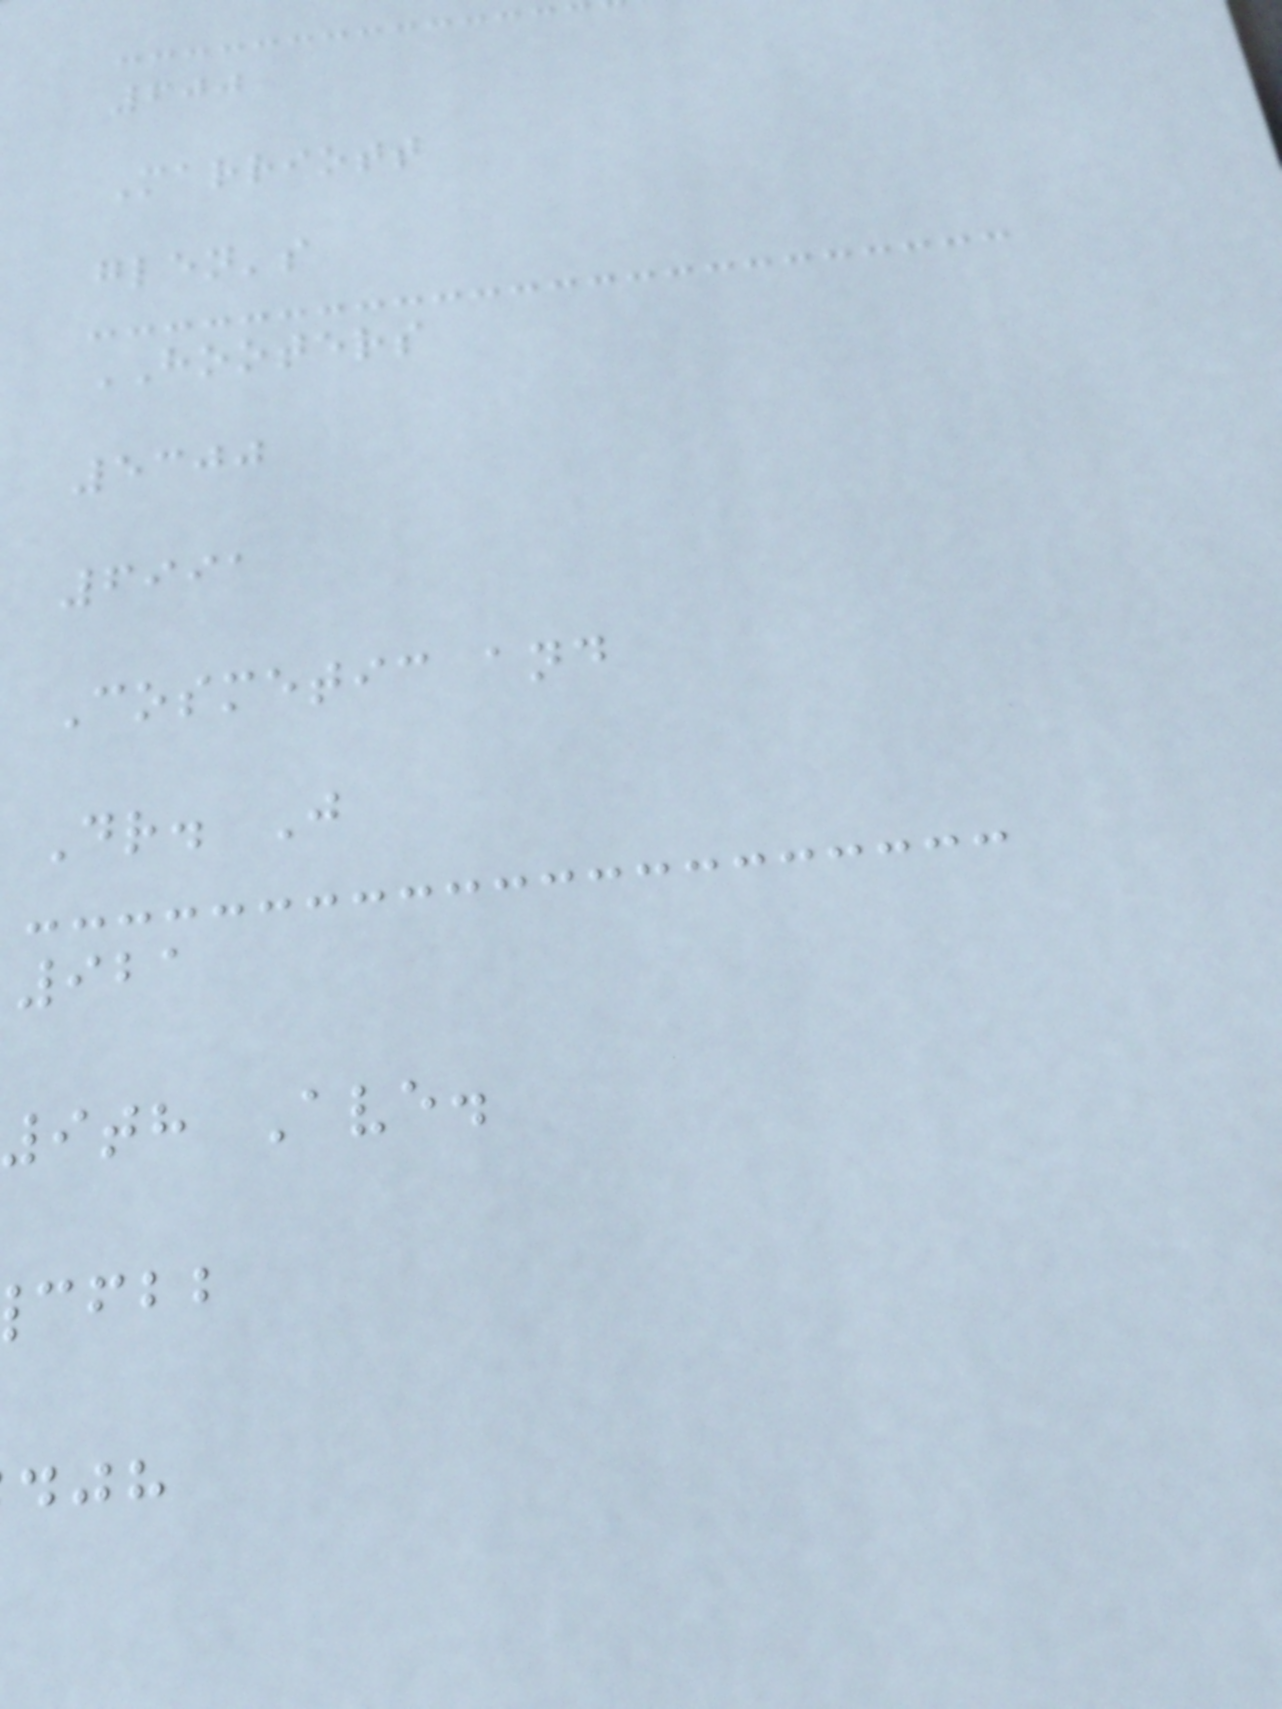600
Marriott
glen's
HOOTERS
5300
6991
Cosmetic and
Dr. J
921
9th Ave.
cfbb
